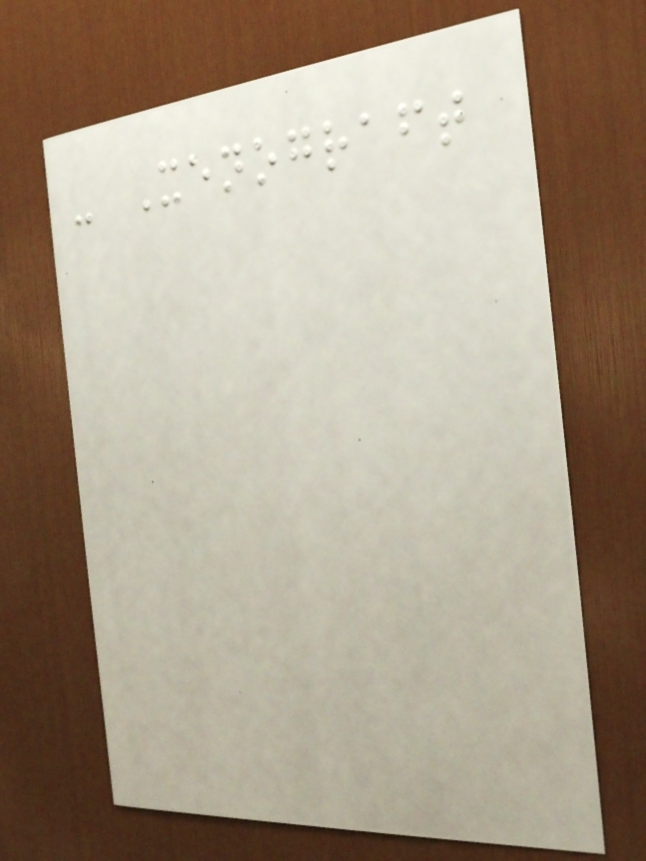- Xenograft
